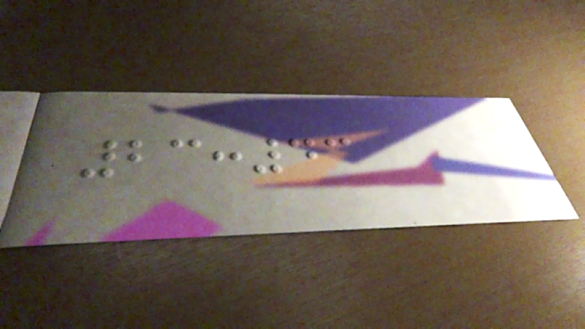23:43
